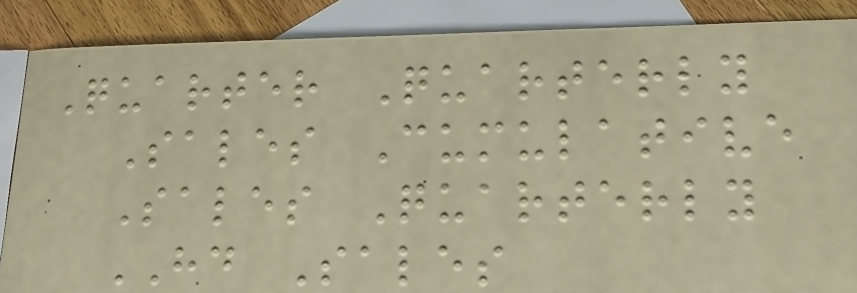Quarter Quarterly
Sales Cumulative
Sales Quarterly
HD Sales
